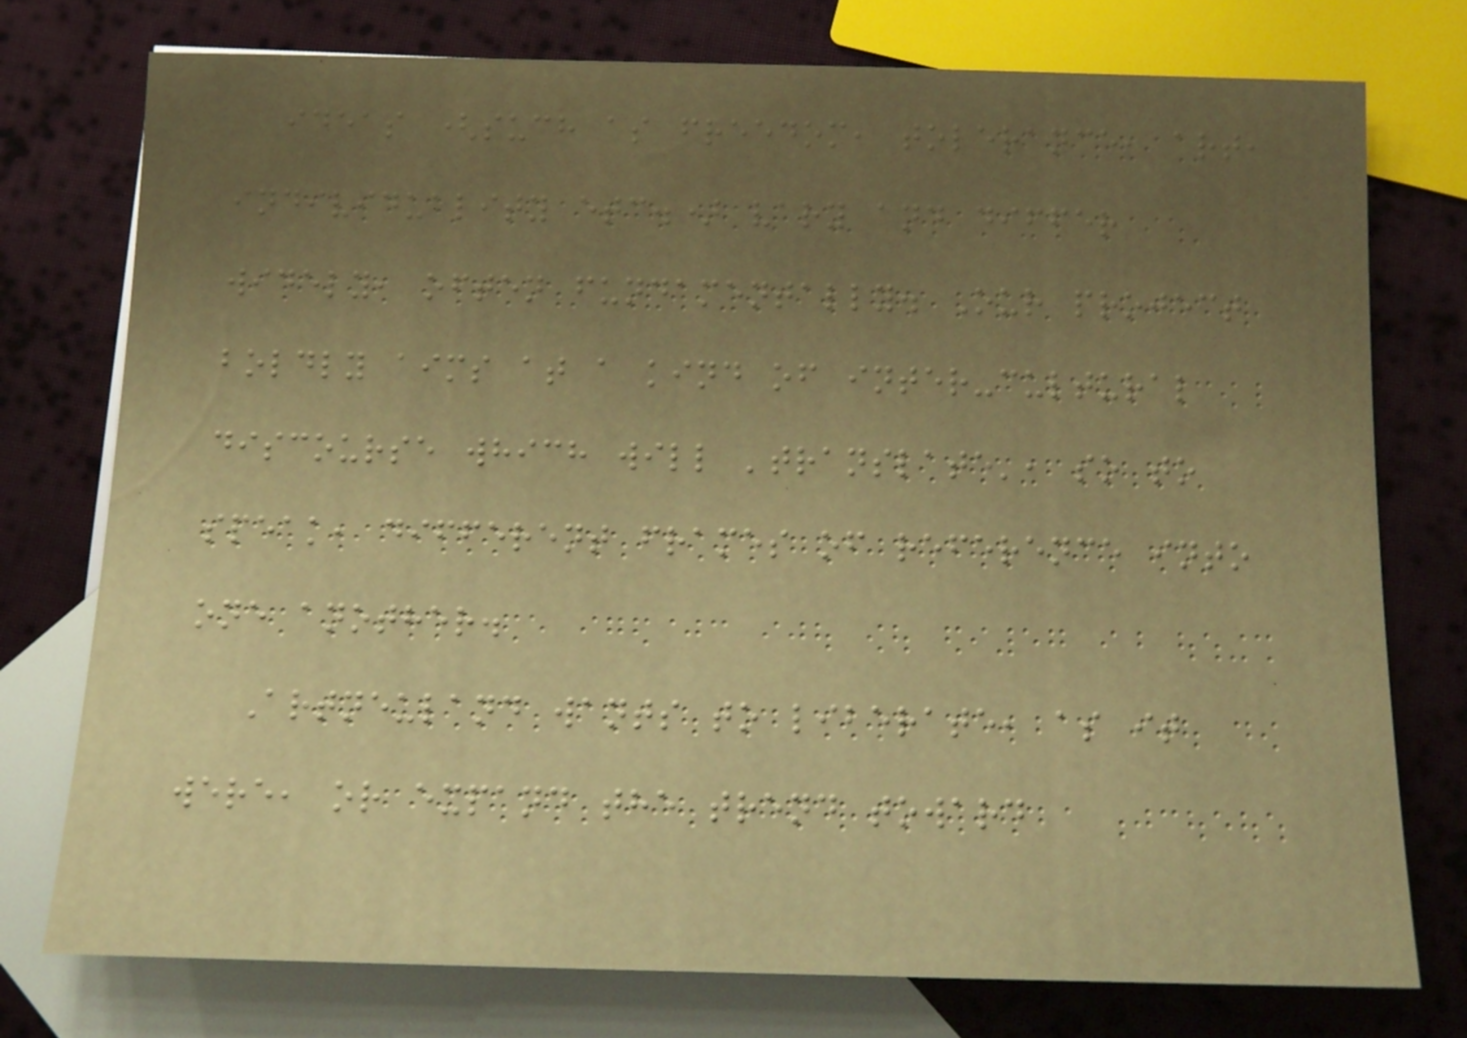ideas (such as freedom, tolerance, art,
individuality etc.) vary and differ
widely, often fundamentally. Our project
boldly aims at a kind of inter-cultural
discourse which will 'translate', so to
speak, different frames of reference into
one another.
Artneuland wants to liberate, as it
were, or expand the trend toward
